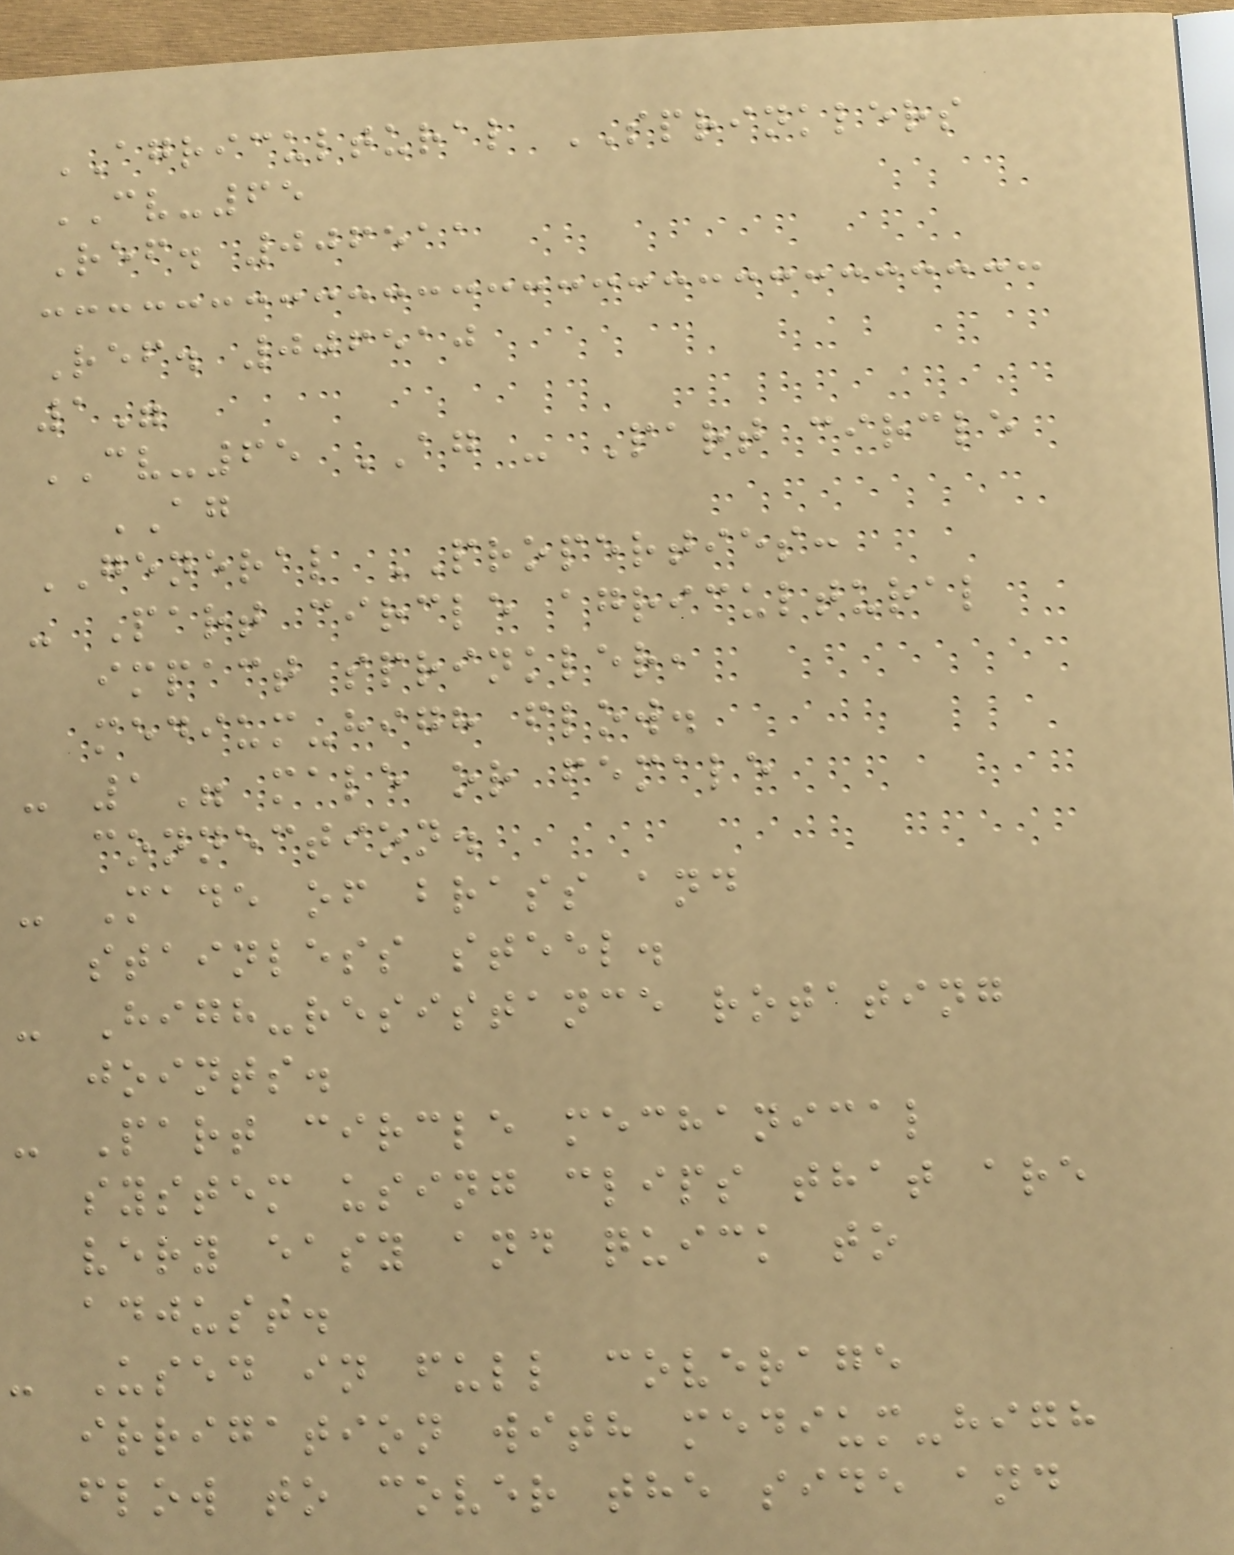AGRICULTURAL SPRINKLERS
CV-65
Ref. 006511
Ref. 006510
1"
CV-65 AG - Part circle
AG
GENERAL PROPERTIES:
- Part circle agricultural
impact sprinkler,
medium-high flow.
- 1" male or female
connection.
- Made of brass and
stainless steel.
- High-resistance rotating
joints.
- Part circle mechanical
system using clips that are
very easy and quick to
adjust.
- Used in full coverage
irrigation with medium-high
flow to cover the side and
